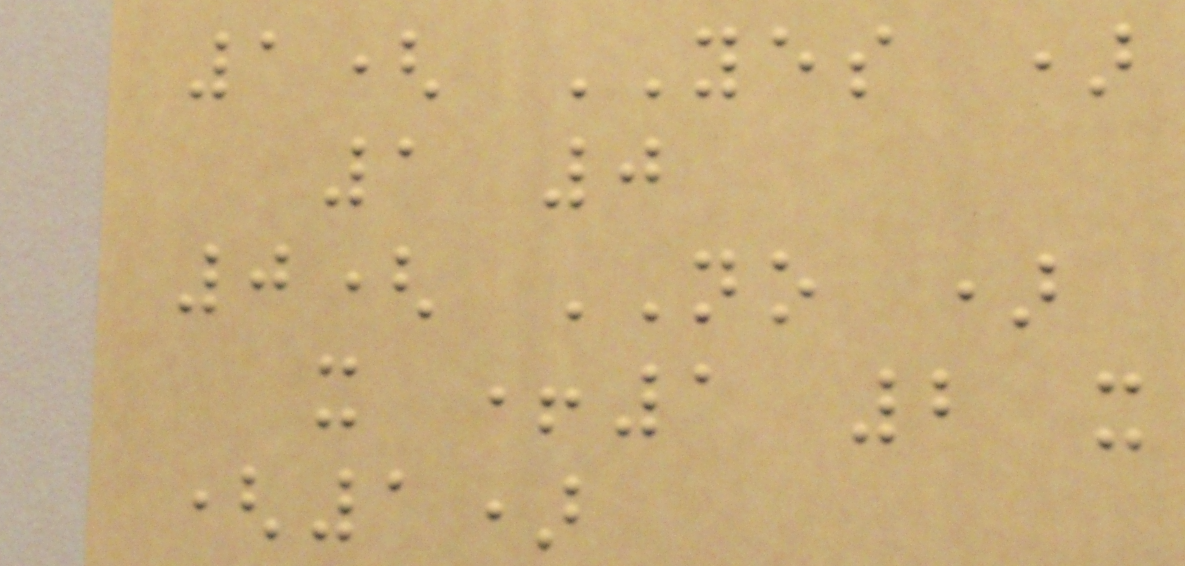1( YES )
1 0
0( NO )
x +1 2 x
(1)
